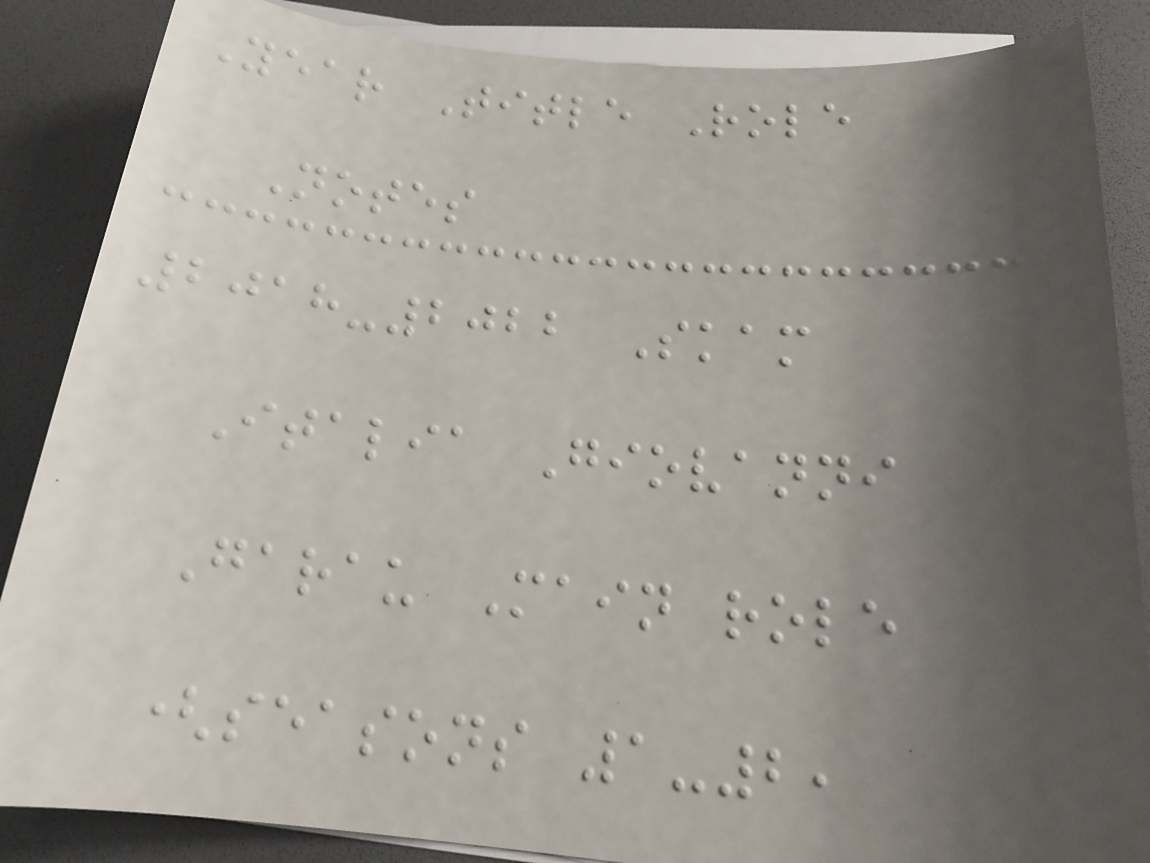Year Title Role
Notes
2018-2022 Skam
Italia Giovanni
Garau Main role
(seasons 1-2,
